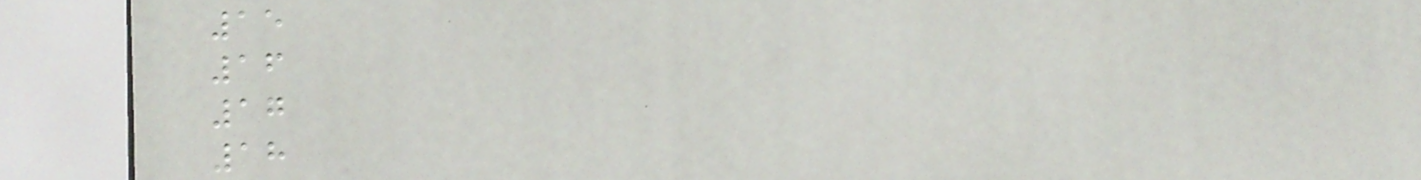15
16
17
18
